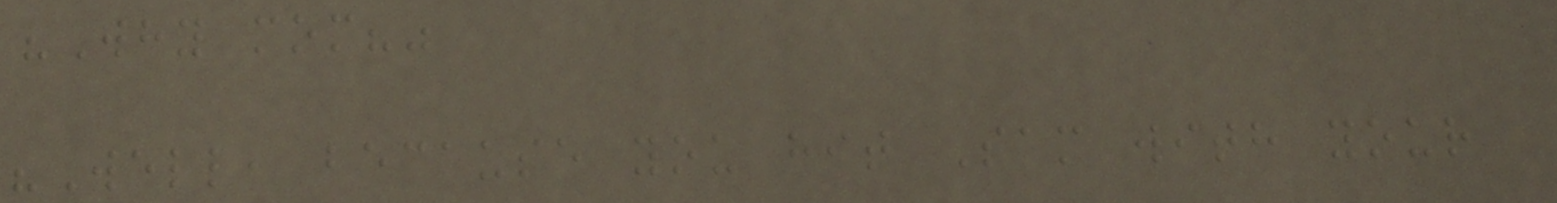"Why mom?"
"Well, because you hit Sam with your
